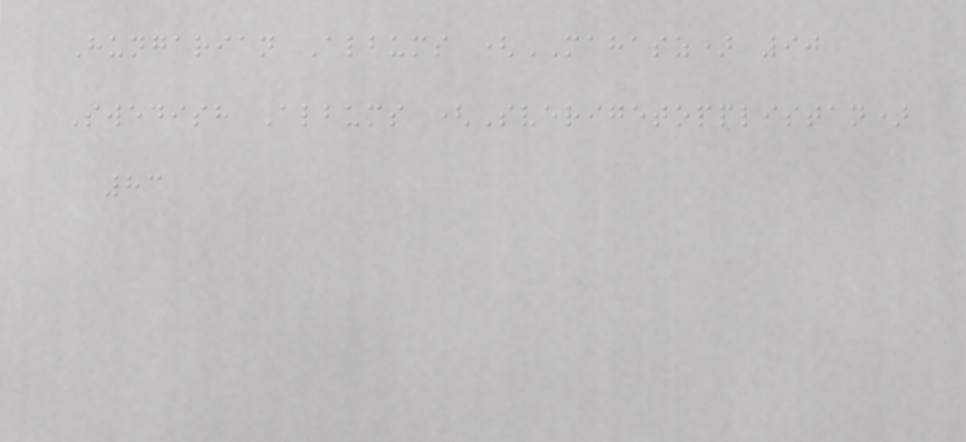Hungarian Albums (MAHASZ) 90
Swedish Albums (Sverigetopplistan)
83
